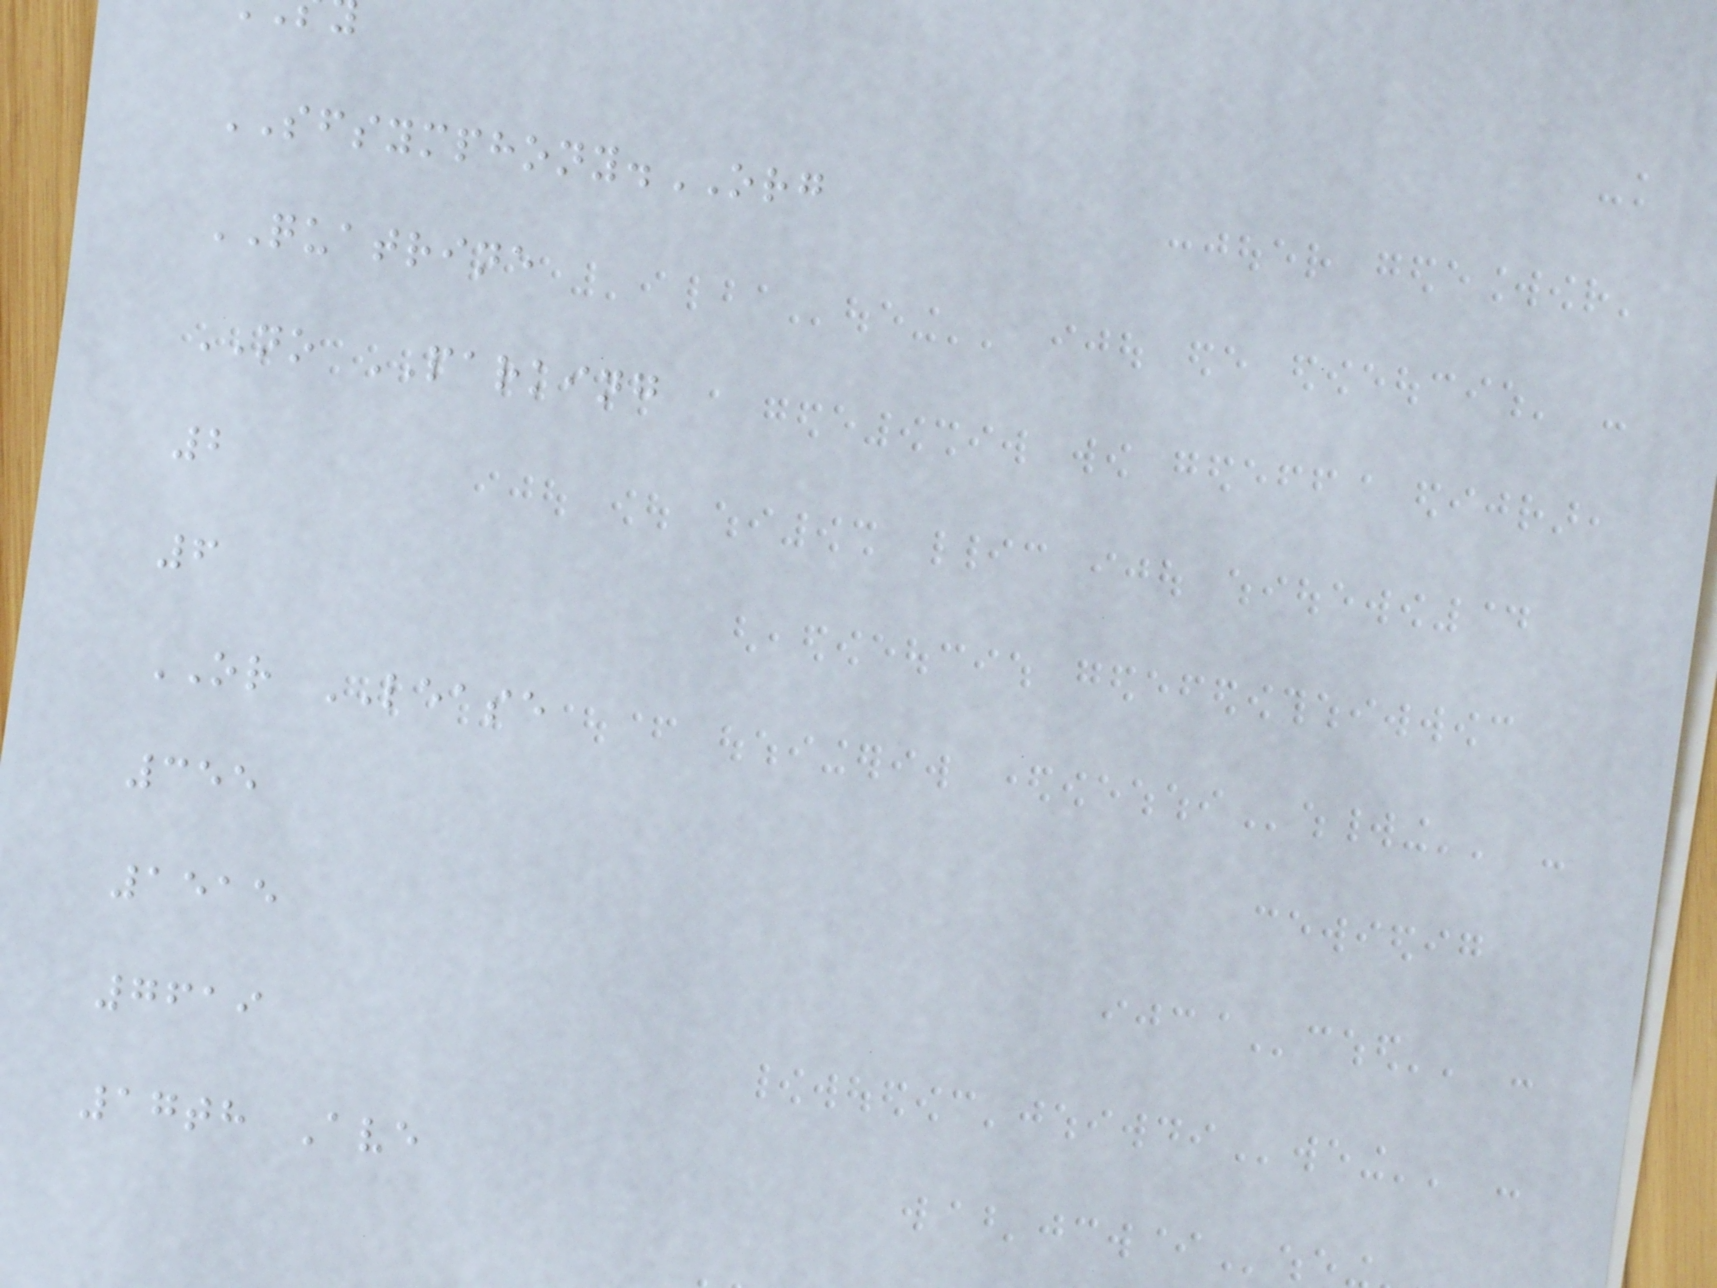SFSYMPHONY.ORG
QUATRINE
NO PARKING
2
6
OR LEASE
355
1515
7619
17th Ave
